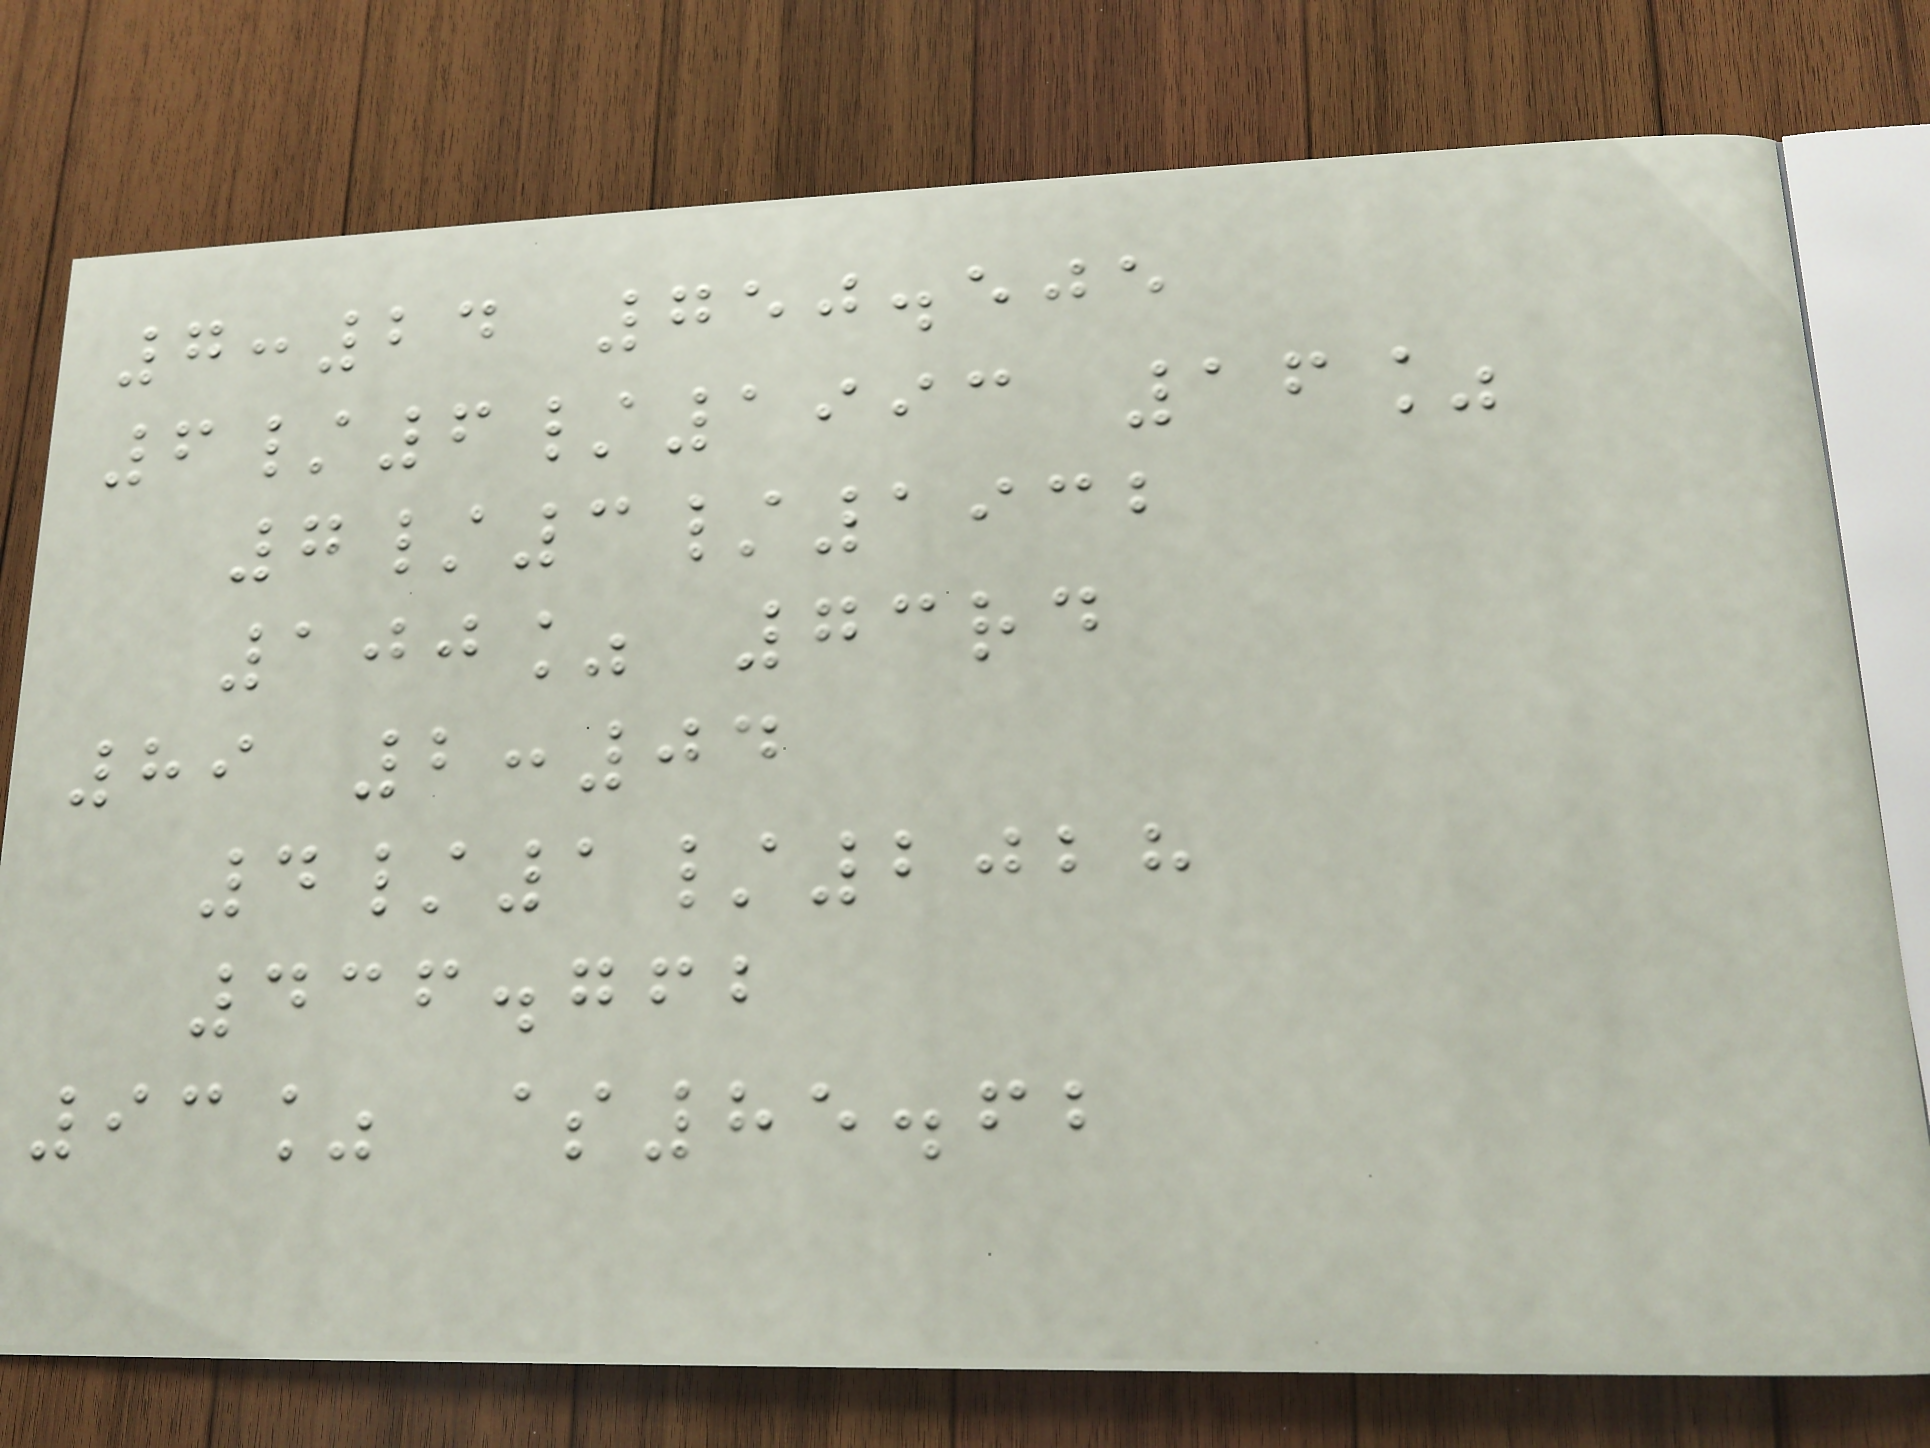7:24 750.505
6/6/1993 16%
7/3/1932
100% 73rd
89 2:04
4/1/2028
436.762
93% $85.62
